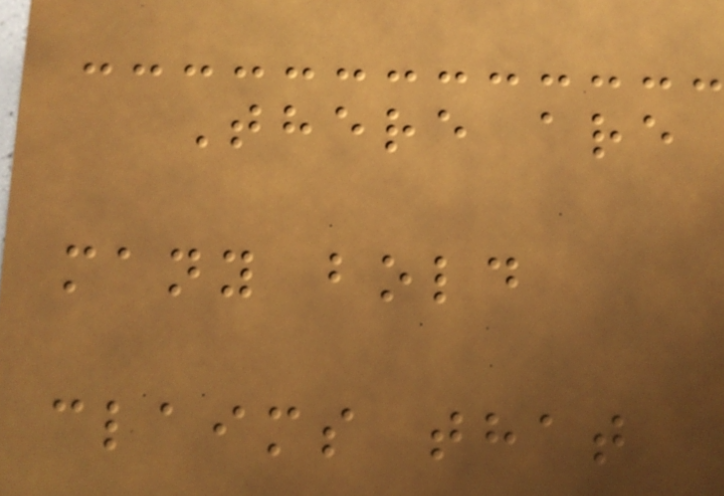There are
many bold
claims that
